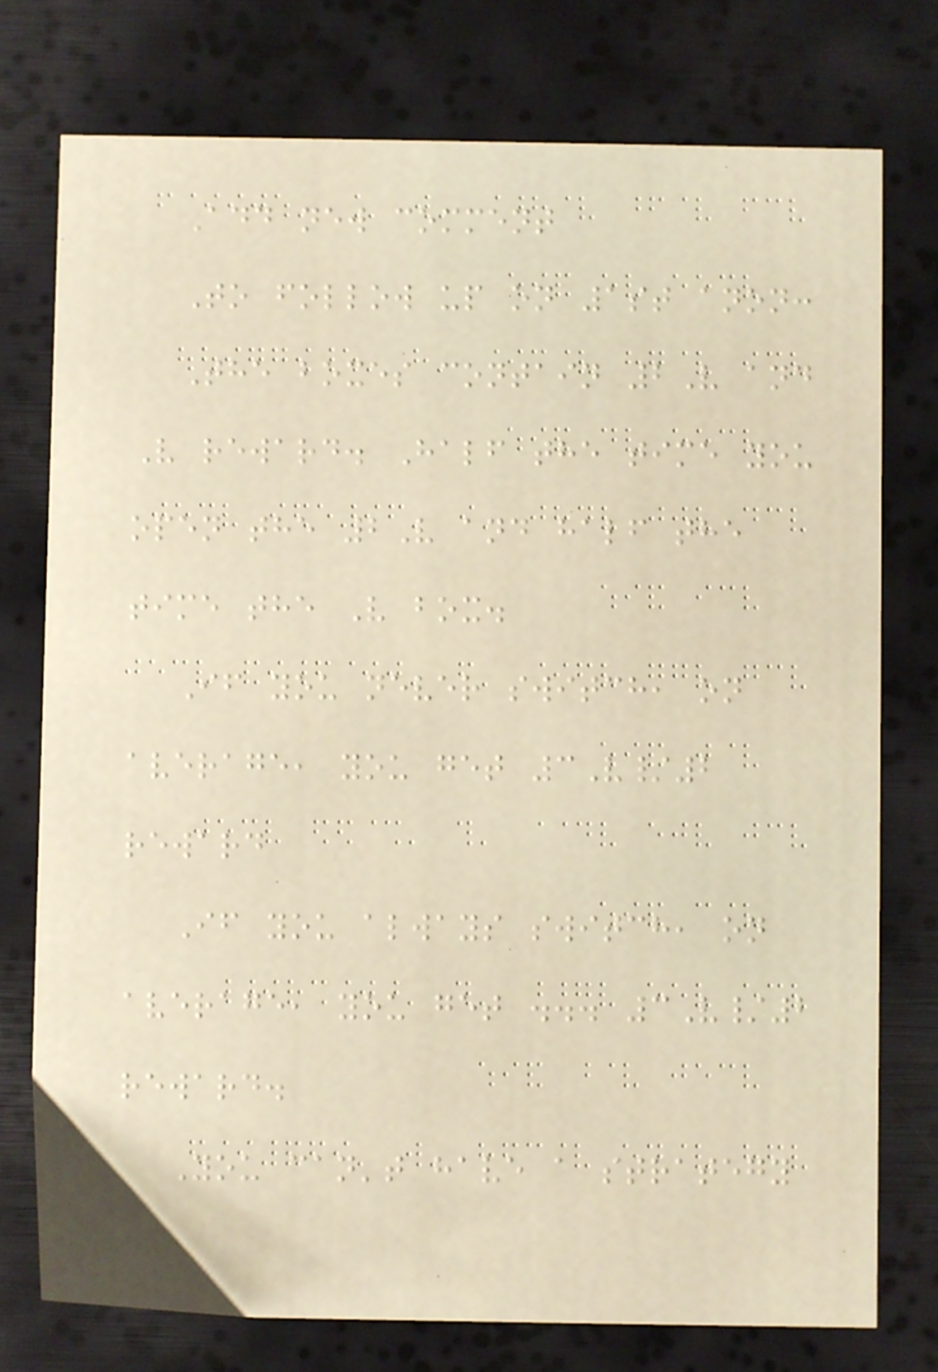Add new comment
To follow up on 1st anon:
The boxes contain 2V and
V reward. Half the time you
open the 2V and half the
time the V box.
If you never switch, on
average, you get 3V/2
reward
If you always switch, on
average, you get ... 3V/2
reward.
You can't have a strategy
